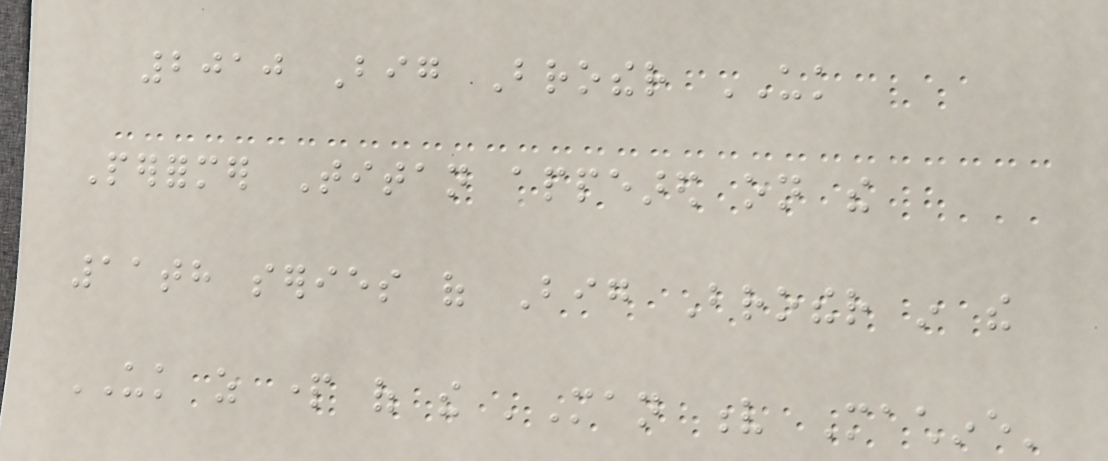2010 Big Brother UK
Performer Titan appeared on the
11th series of Big Brother in the
UK as part of the 'Man v Machine'
